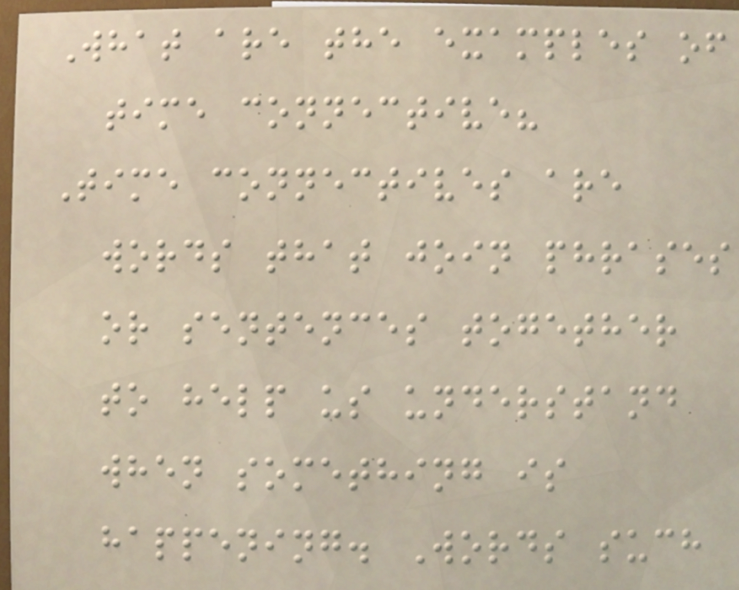What are the examples of
time connective?
Time connectives are
words that join phrases
or sentences together
to help us understand
when something is
happening. Words such
